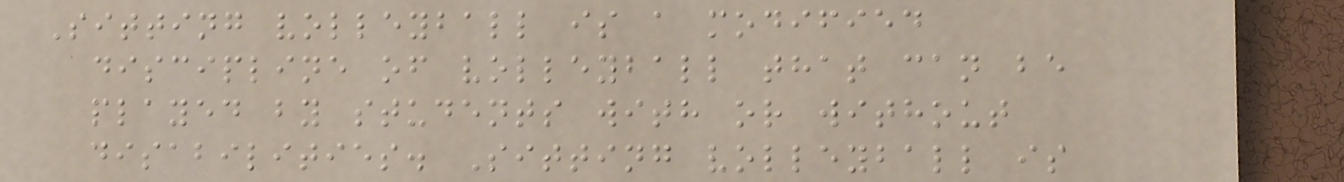Sitting volleyball is a modified
discipline of volleyball that can be
played by students with or without
disabilities. Sitting volleyball is
